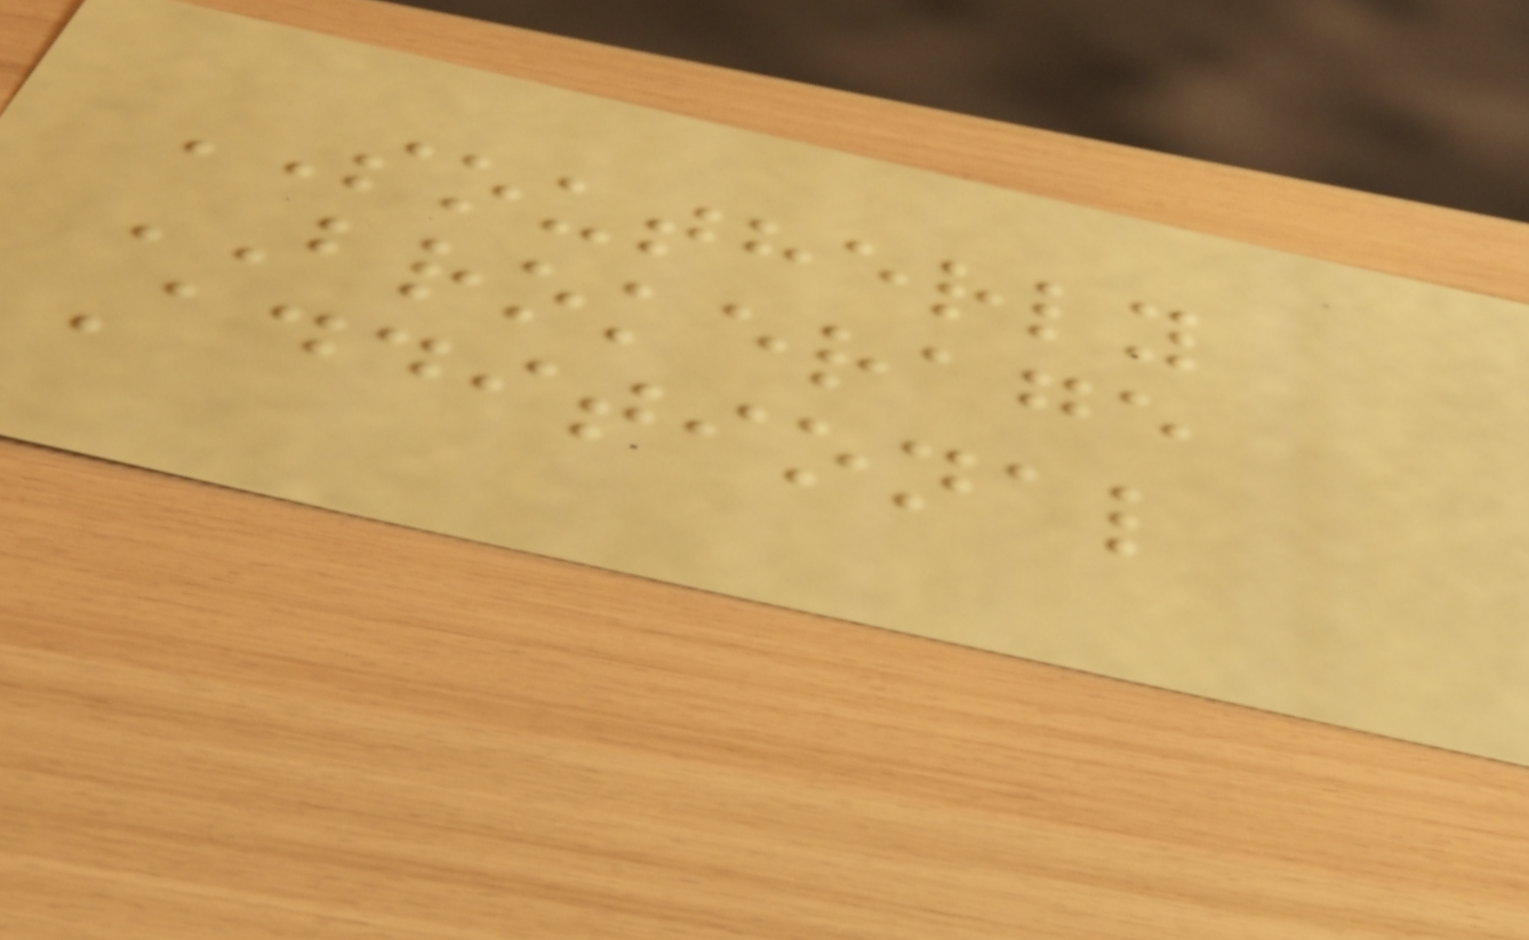SOUTHERLY
BROKERAGE
Additional
